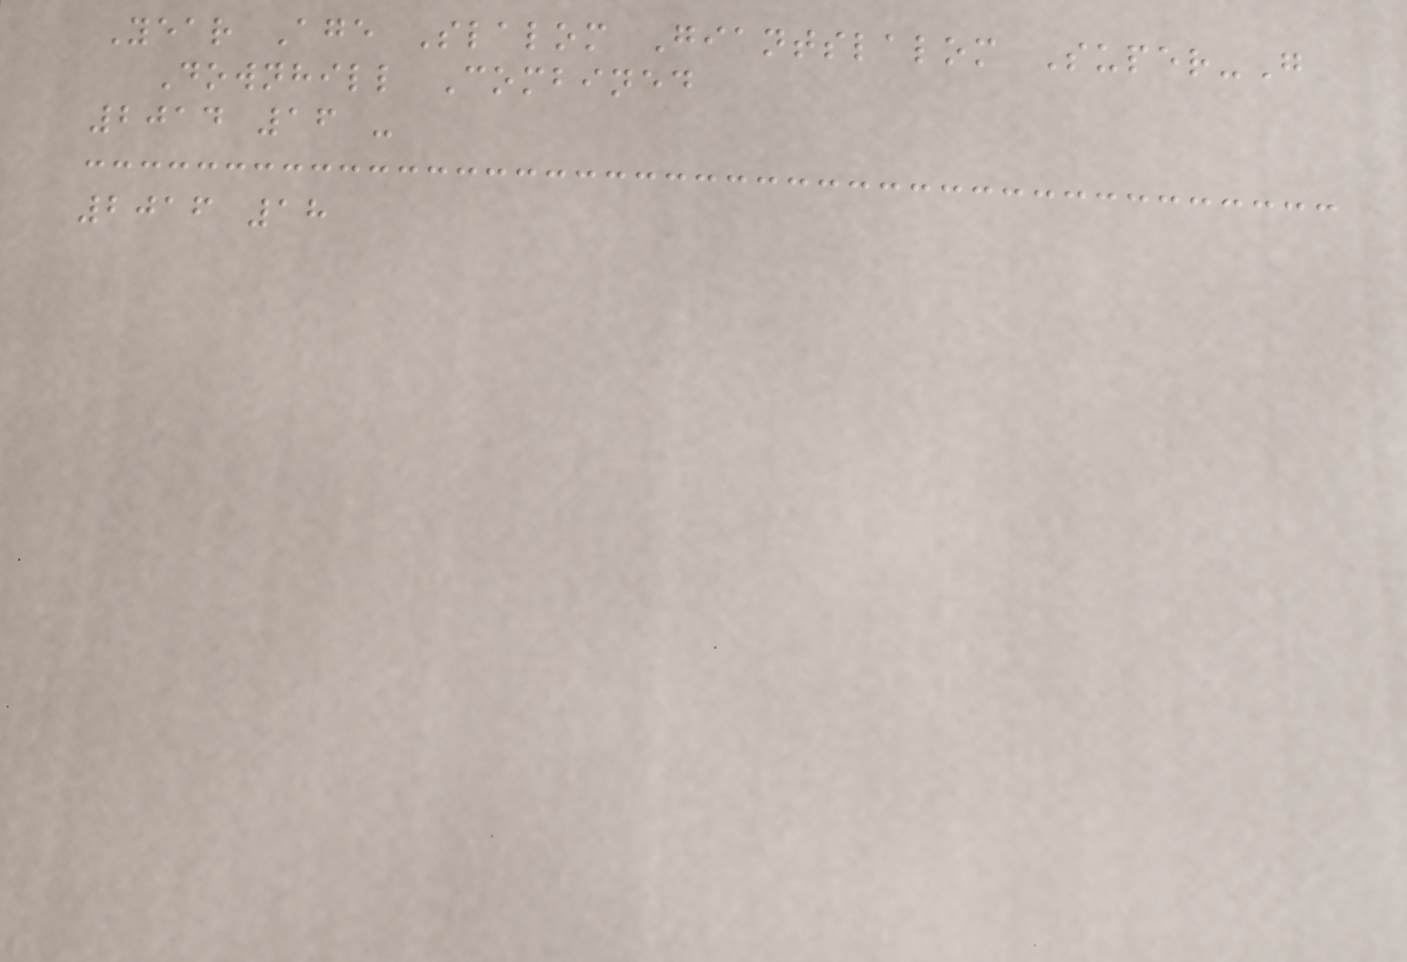Year Age Slalom Giantslalom Super-G
Downhill Combined
2014 16 -
2016 18
